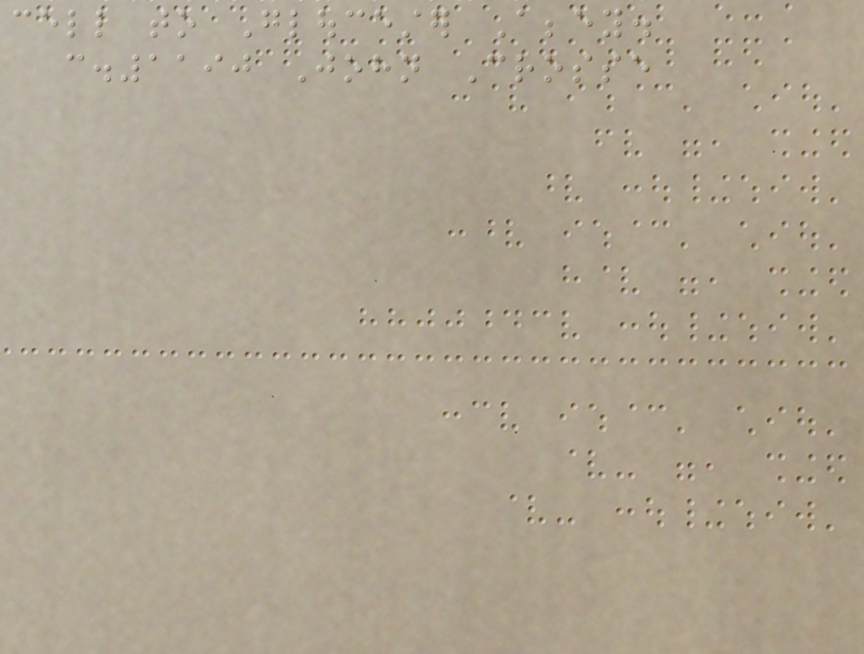cell to Gloucester Abbey.
c.1190 John Crosse
